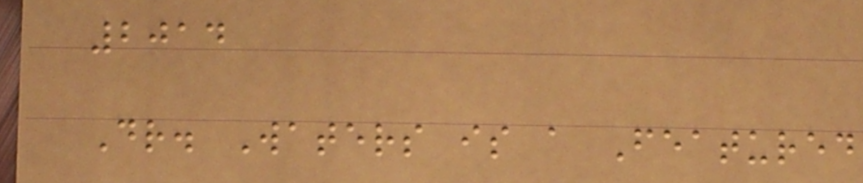2014
Dr. Waters is a Featured
